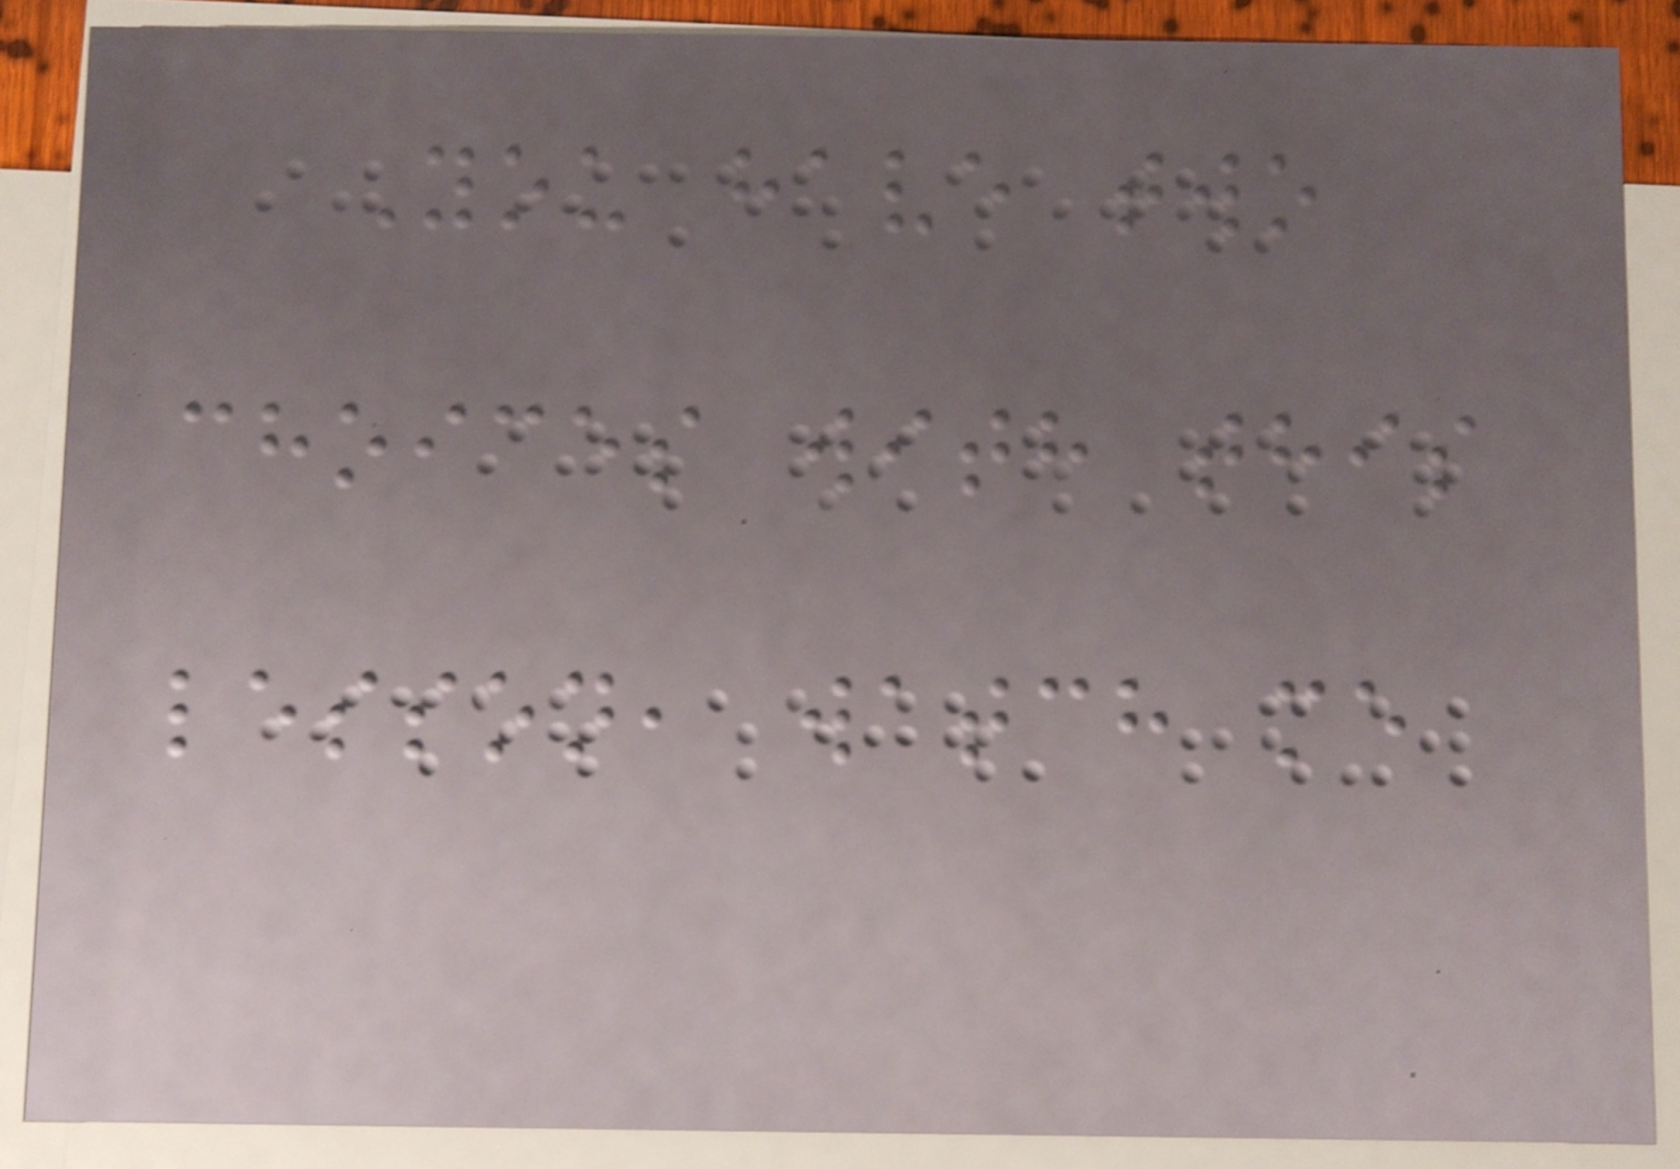You have two
choices with this
lesson, watch me
